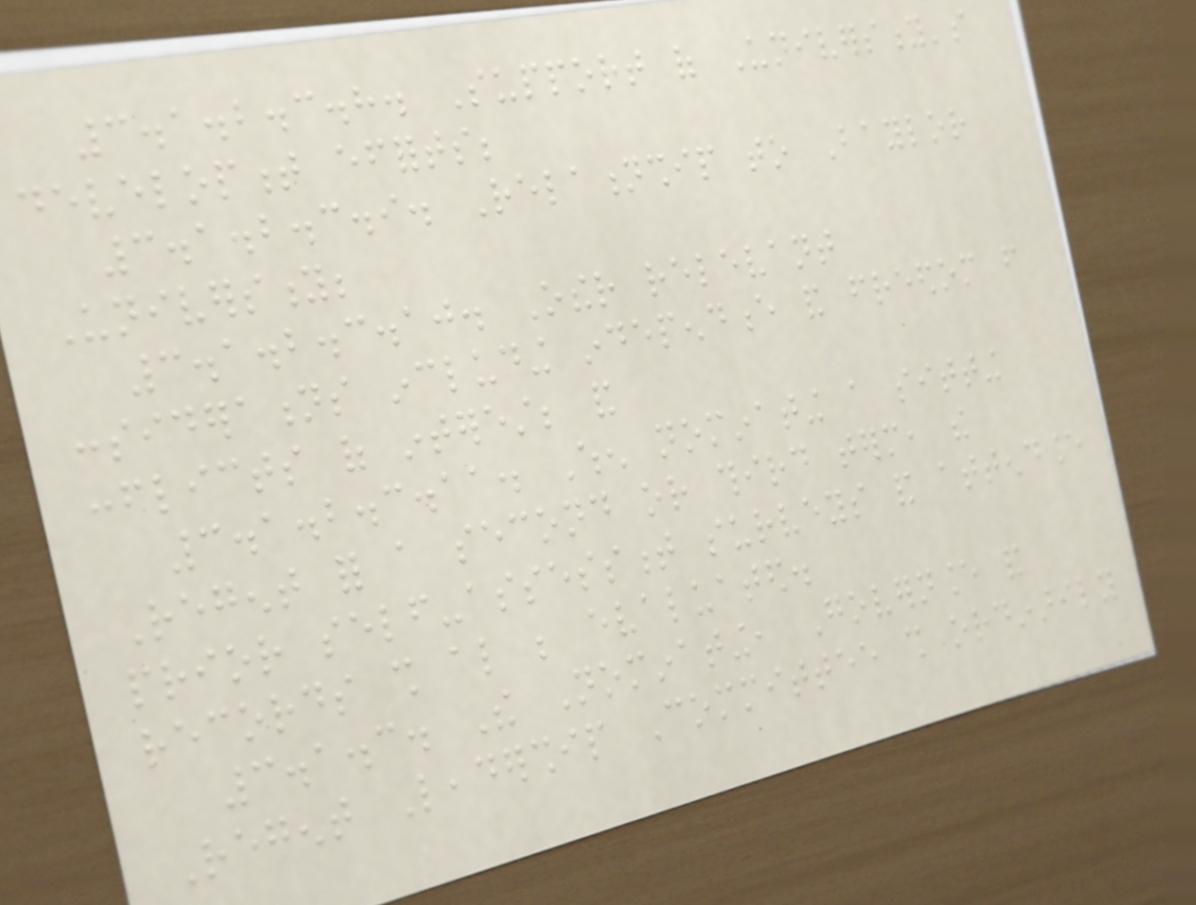3.1.2.3.8. Support of University's
development efforts;
3.1.2.3.9. Relationship to Baylor
University;
3.1.2.3.10. Other relevant
considerations including independence and freedom from
conflicts of interest; and
3.1.2.3.11. When nominating a sitting
Regent for a second or third term, the
prior self-assessment surveys and attendance
records shall also be evaluated.
3.1.3. The Nominating, Governance and
Regent Leadership Committee shall ordinarily
